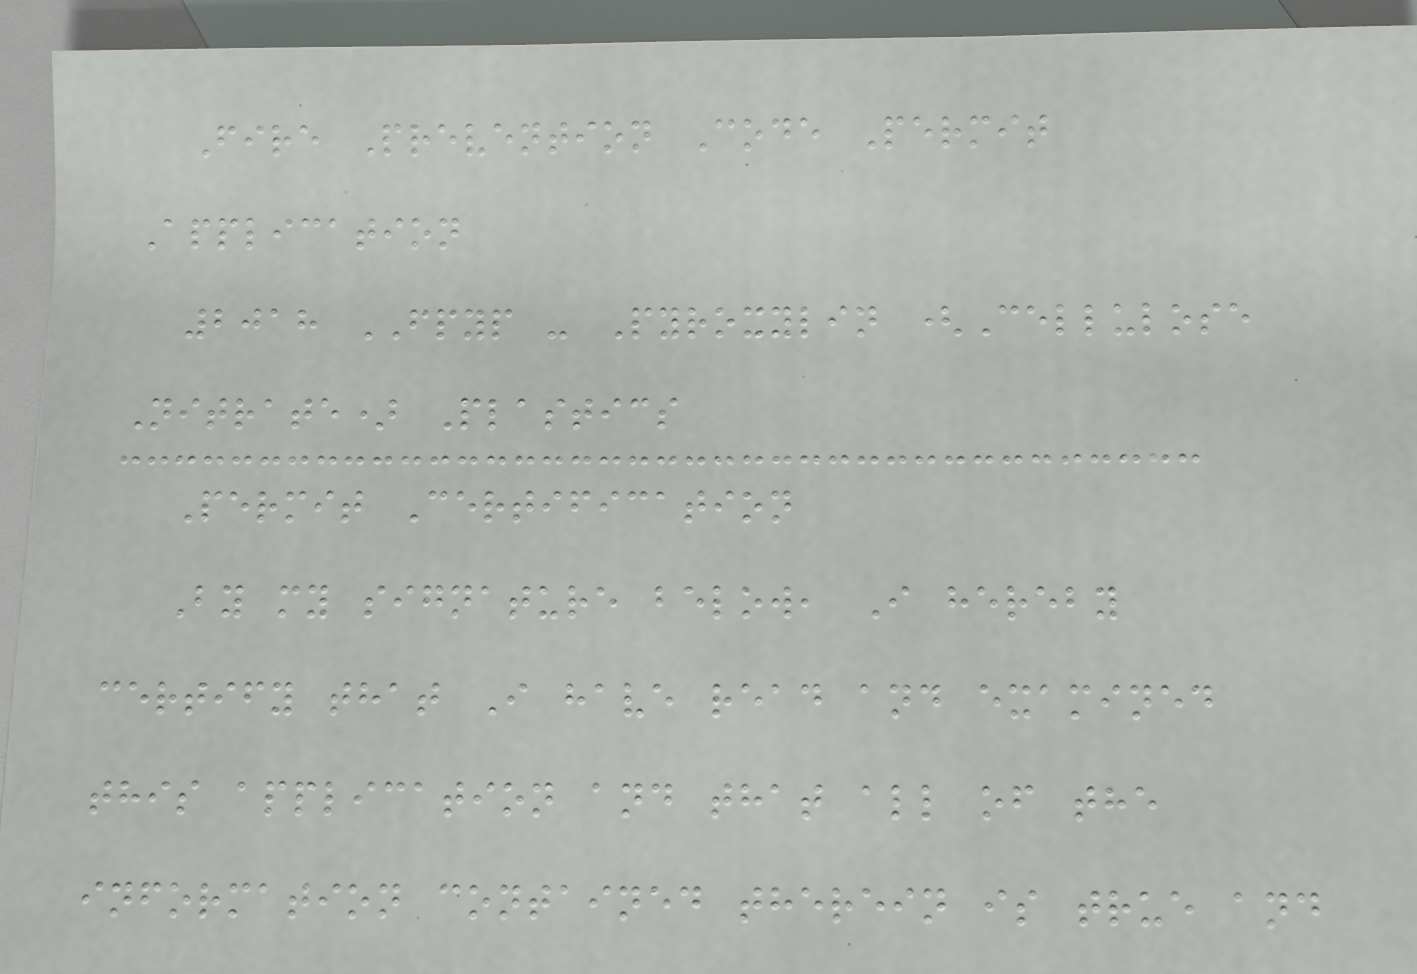Fire Prevention Code Permit
Application
2018 FPYP - Pyroxylin (Cellulose
Nitrate) Plastics
Permit Certification
By my signature below, I hereby
certify that I have read and examined
this application and that all of the
information contained therein is true and
